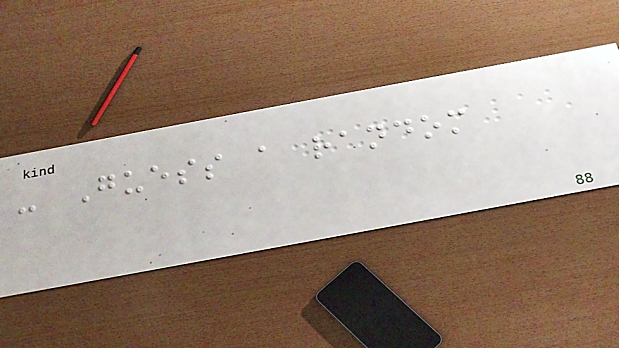- Guess a random
